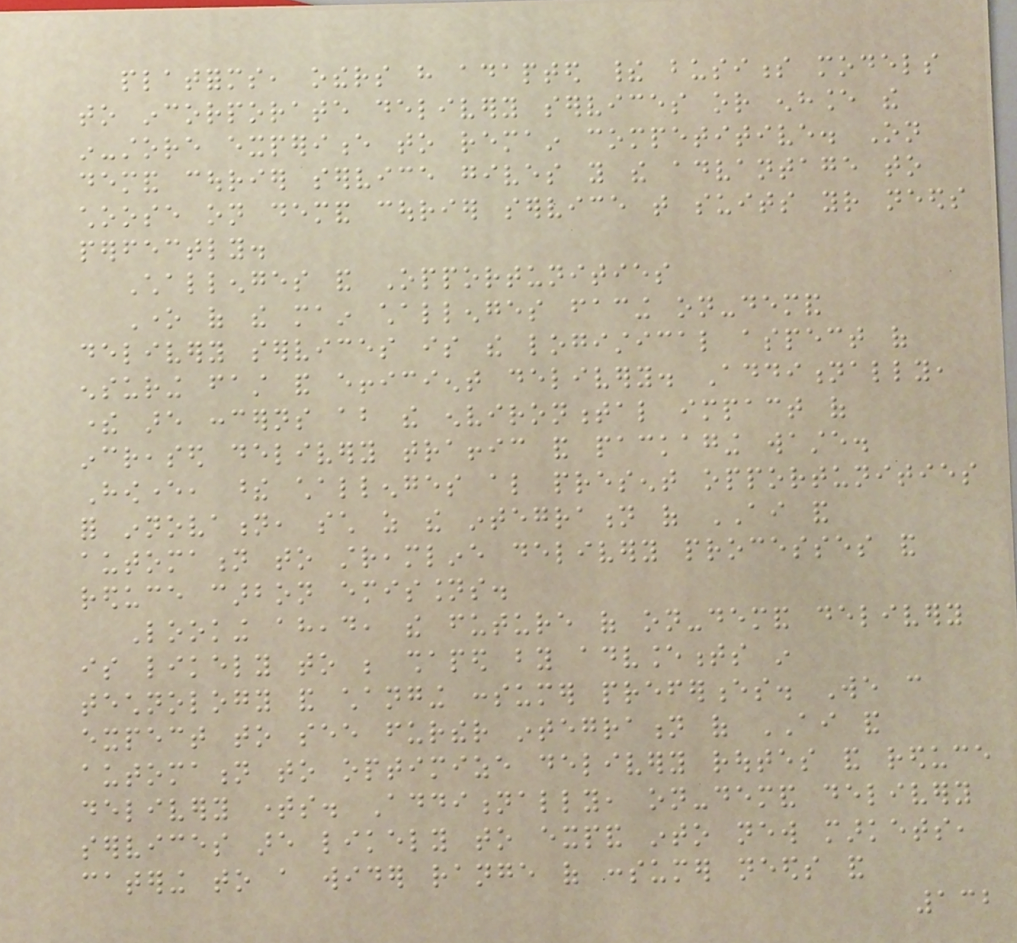platforms, others have adapted their business models
to incorporate delivery services or enhance the
in-store experience to remain competitive. On
demand courier service gives you the advantage to
choose on demand courier service that suits your needs
perfectly.
Challenges and Opportunities
One of the main challenges facing on-demand
delivery services is the logistical aspect of
ensuring fast and efficient delivery. Additionally,
there are concerns about the environmental impact of
increased delivery traffic and packaging waste.
However, these challenges also present opportunities
for innovation, such as the integration of AI and
automation to streamline delivery processes and
reduce carbon emissions.
Looking ahead, the future of on-demand delivery
is likely to be shaped by advancements in
technology and changing consumer preferences. We can
expect to see further integration of AI and
automation to optimize delivery routes and reduce
delivery times. Additionally, on-demand delivery
services are likely to expand into new markets,
catering to a wider range of consumer needs and
132
